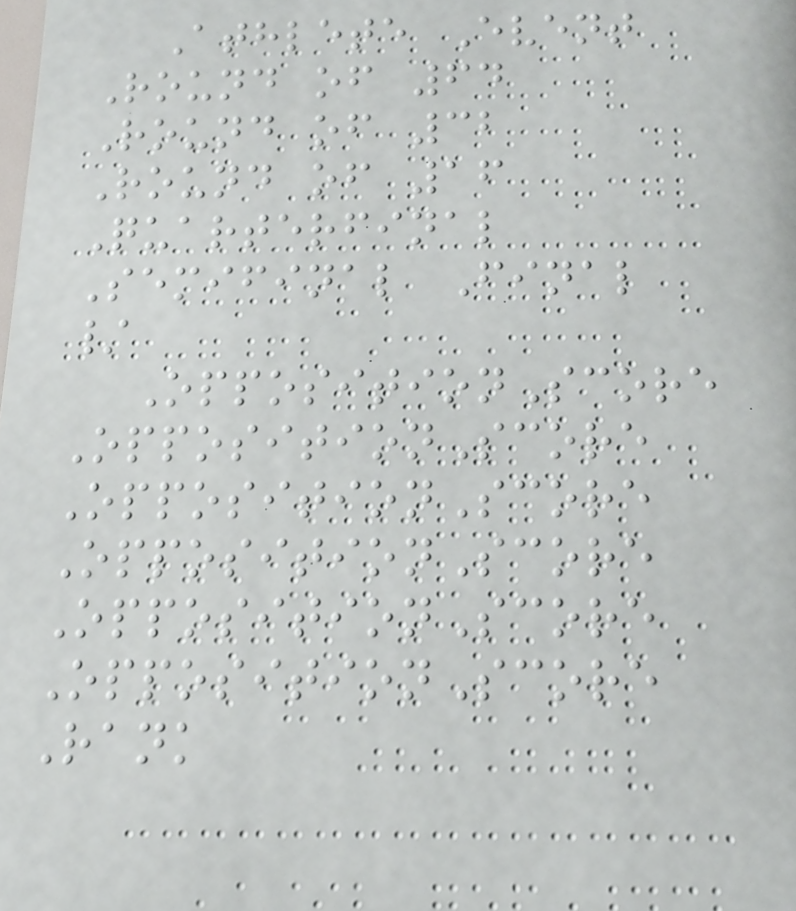Athlete Event
Round of 64
Round of 32
Round of 16
Quarterfinal
Semifinal Final
/
OppositionScore
OppositionScore
OppositionScore
OppositionScore
OppositionScore
OppositionScore
Rank
